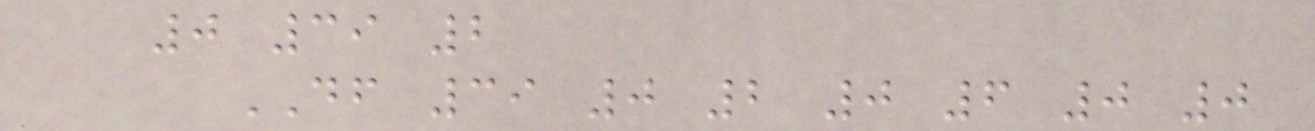0 39 2
DF 39 0 2 0 6 0 0
